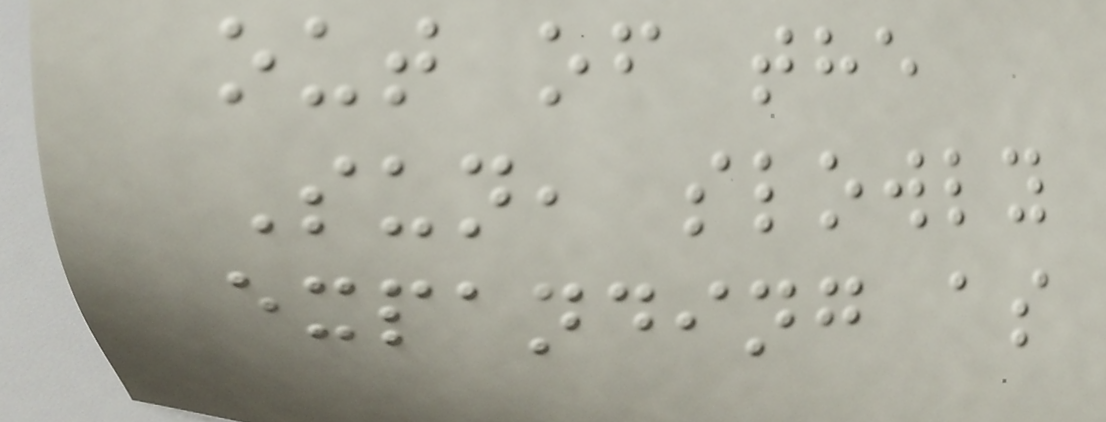out of the
Sun, slowly
expanding as
